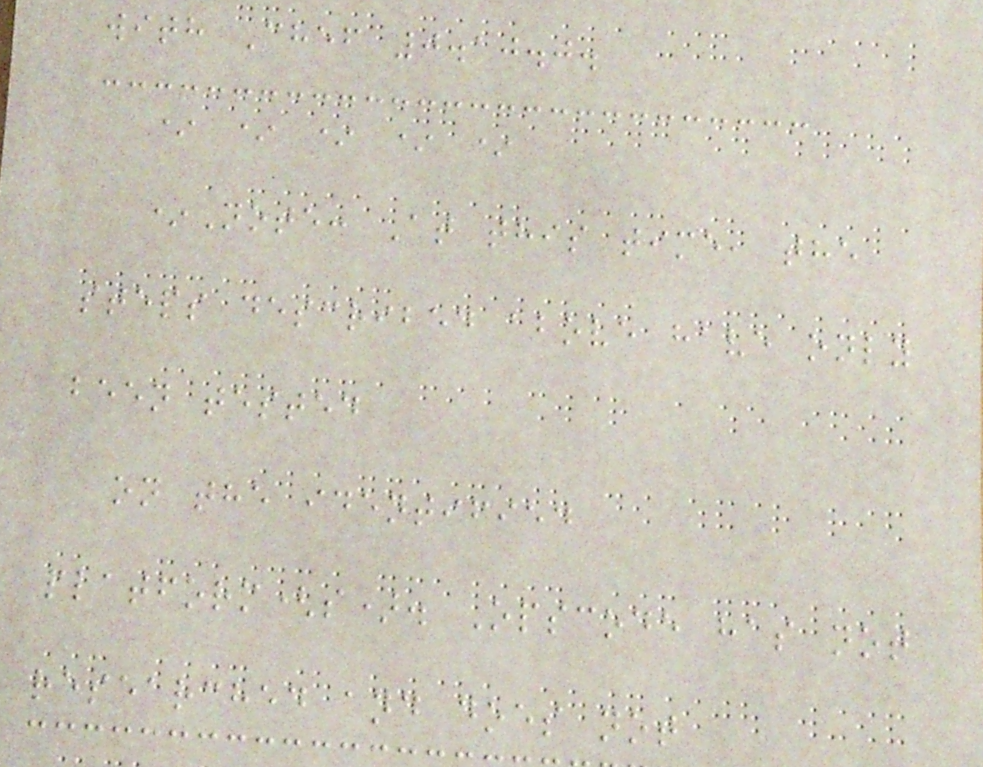with Chef 0.10.0.
* * * * *
*Note: At this time, the
steps described above have only
been tested
on the identified
platform(s). Opscode has not
researched and does not
